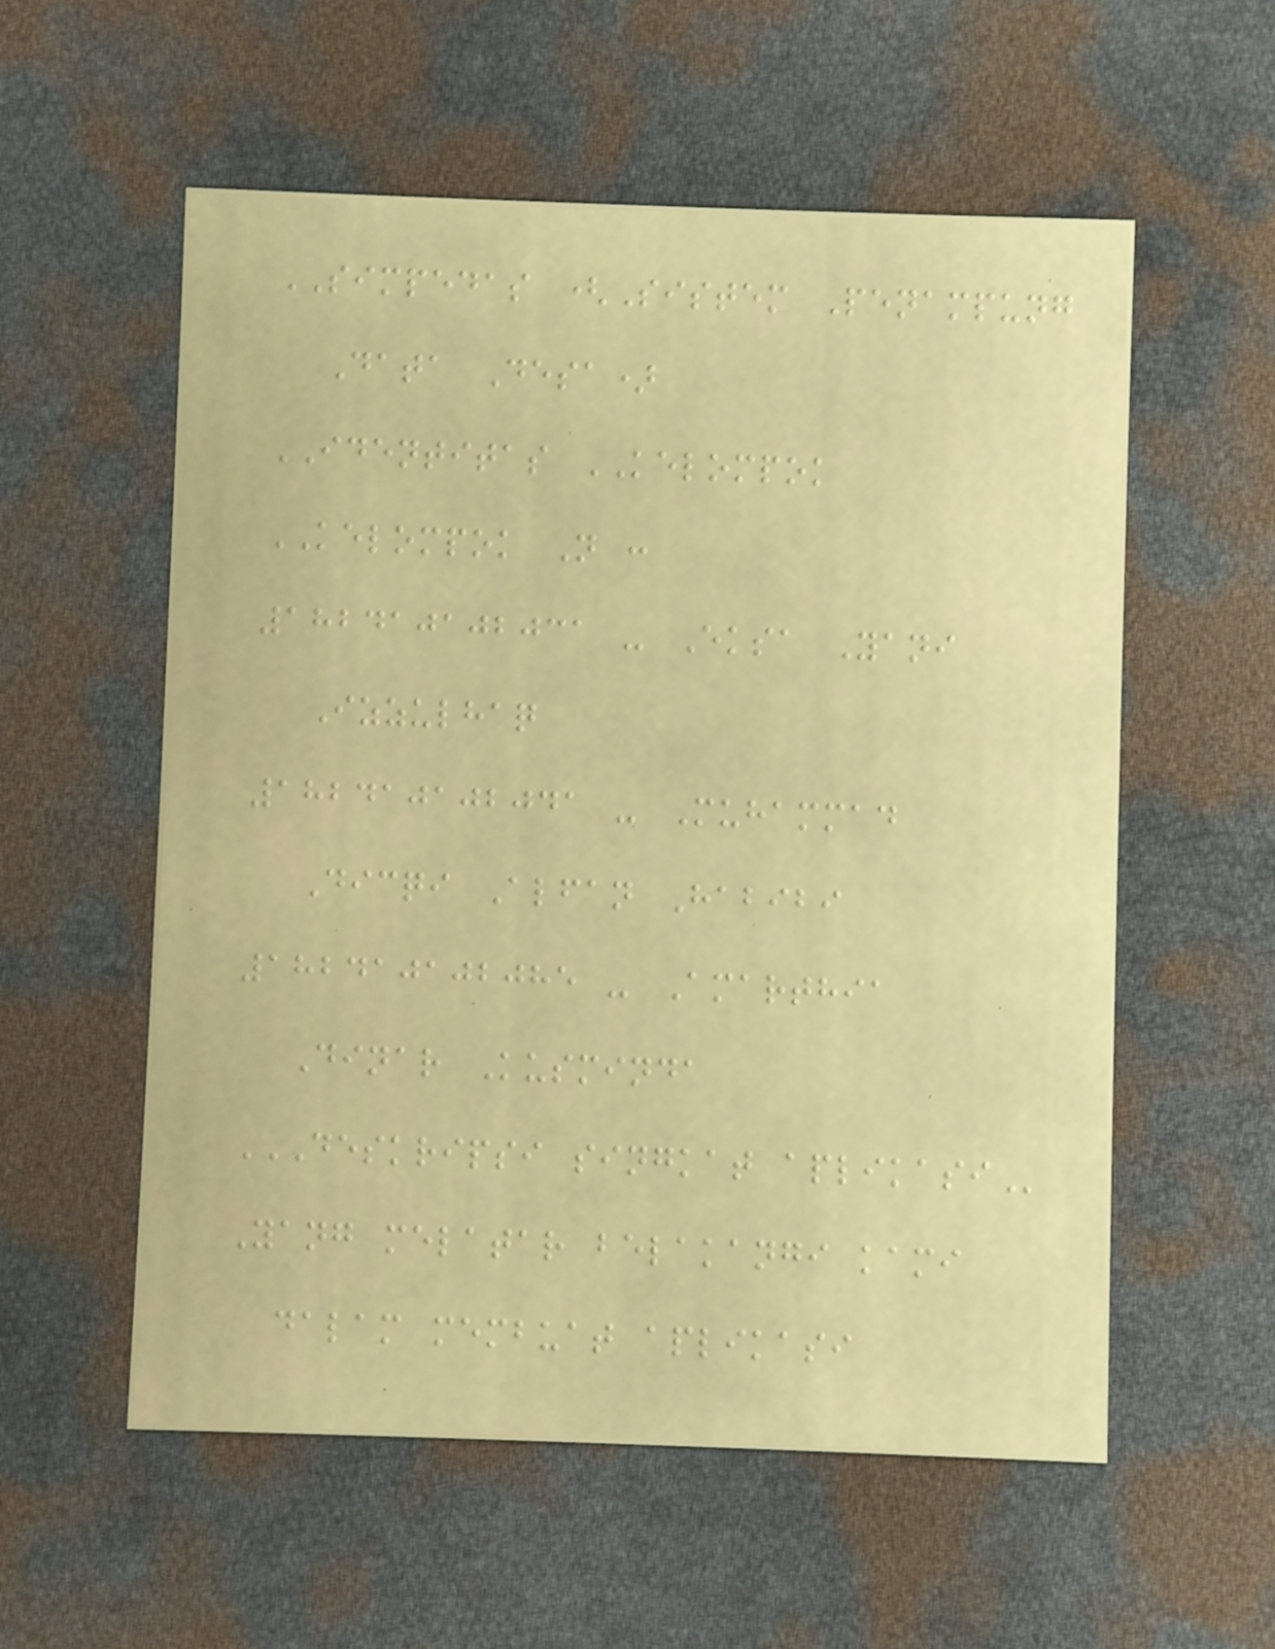SIMPEDAS (Sistem Penampung
Data Desa)
IDENTITAS KELOMPOK
KELOMPOK N :
182410102031 - Eksa Yani
Izzulhaq
182410102041 - Muhammad
Dicqi Alfan Habibi
182410102085 - Amarthia
Dinar Kusminda
DESKRIPSI SINGKAT APLIKASI
Yang melatar belakangi kami
dalam membuat aplikasi
